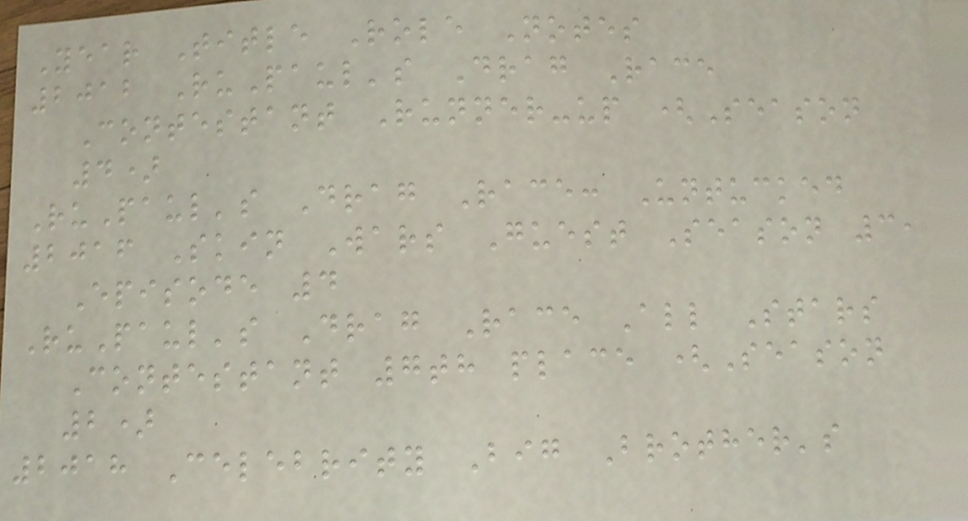Year Title Role Notes
2012 RuPaul's Drag Race
Contestant Runner-up (Season
4)
RuPaul's Drag Race: Untucked
2016 Skin Wars Guest Season 3,
Episode 4
RuPaul's Drag Race All Stars
Contestant 7th place (Season
2)
2018 Celebrity Big Brother's
